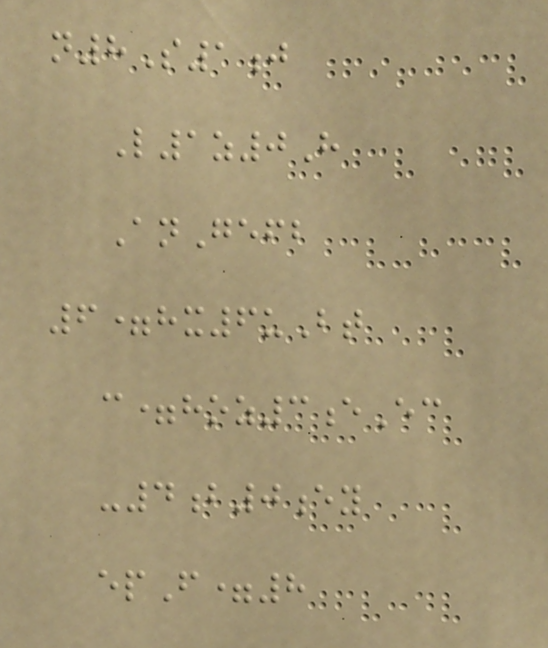n8S1j
L1z0H
AnGefb
6=hx6uBt
c=hoz3eEc
-4b0ey
epF=8
